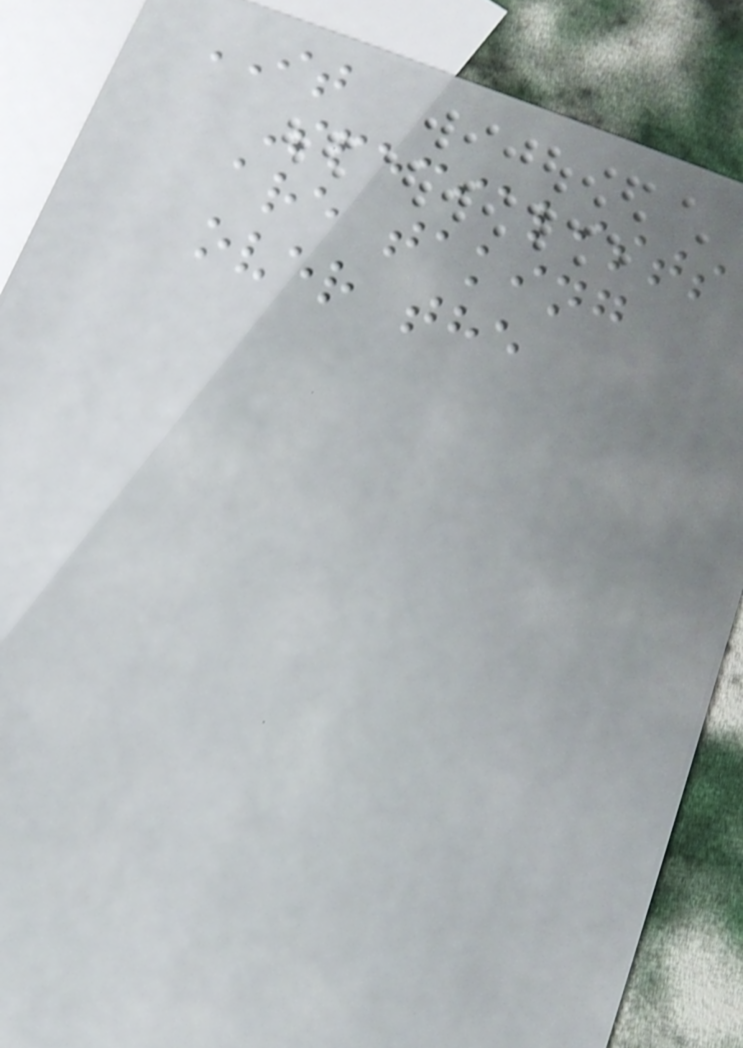IT
Specialists
are taking
over the
